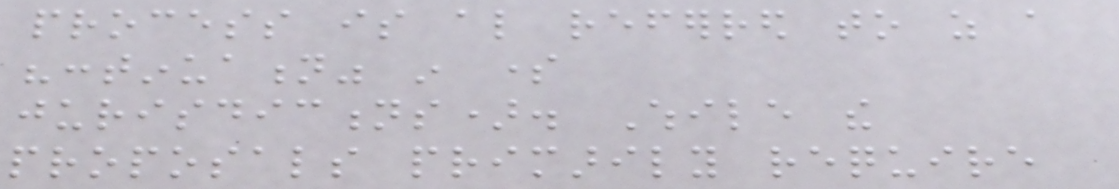process is also referred to as a
"continuation" in some
jurisdictions). While the
proposals primarily require
